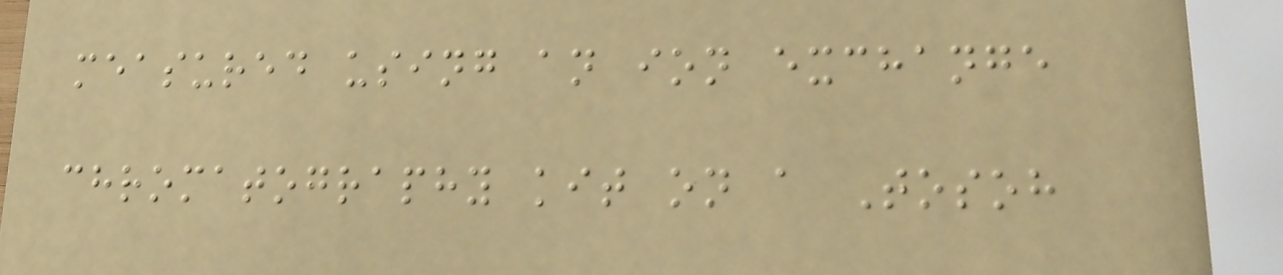measured using an ion exchange
chromatography kit on a Tosoh
